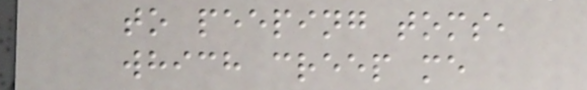to peeping toms,
which creep me
